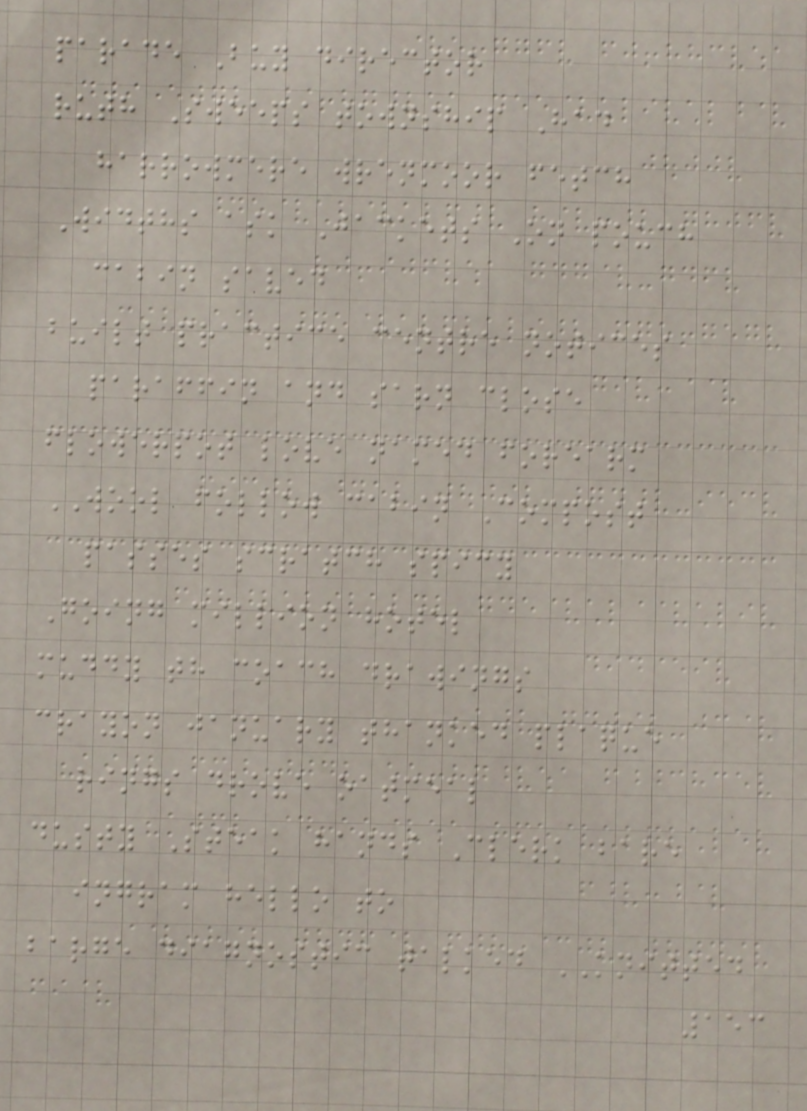parade Buy director
ruth Sweeps township Had
harrowmere wrenmoor fetch
Widths ask Jackets On pouch
cabin saved
built practice centre notices
paraffin and sarn close
flowerpot love named forearm
WOOL follow cabin Compost
passes scratch spicy
Going million hotel
muddy th coach drawings
crayon january thanked plaque
rings drove oatmeal
dusty Steak hands Clerk bare
ingram hello to
barge diagnostic talked KNITTED
153
